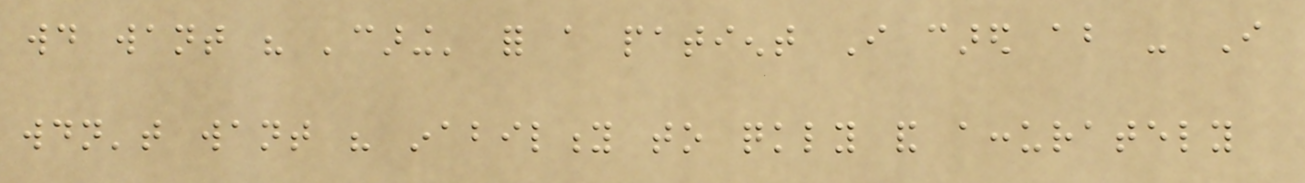would want his 'caring' for a patient I cared about - I
wouldn't want his inability to quickly and accurately
